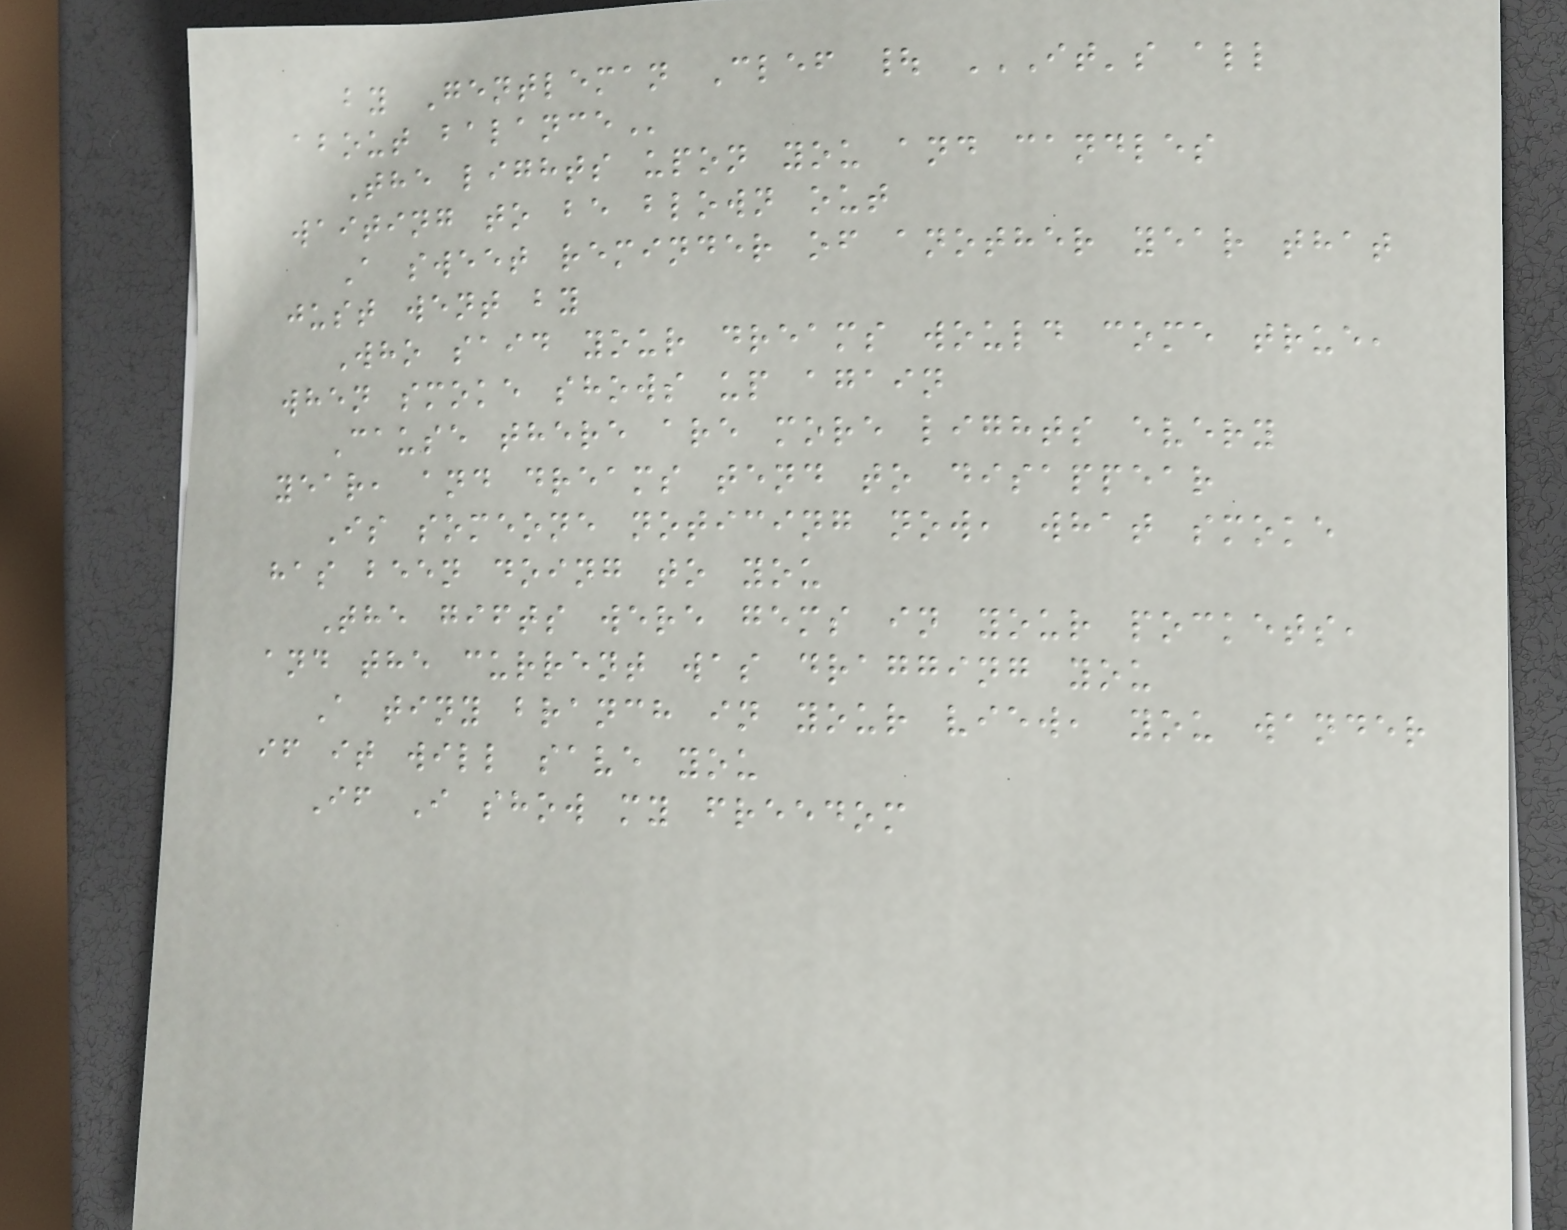by Gentleman Clef | IT'S ALL
ABOUT BALANCE
The lights upon you and candles
waiting to be blown out
A sweet reminder of another year that
just went by
Who said your dreams would come true,
when smoke shows up again
Cause there are more lights every
year, and dreams tend to disappear
Is someone noticing now, what smoke
has been doing to you
The gifts were gems in your pockets,
and the current was dragging you
A tiny branch in your view, you wander
if it will save you
If I show my freedom
